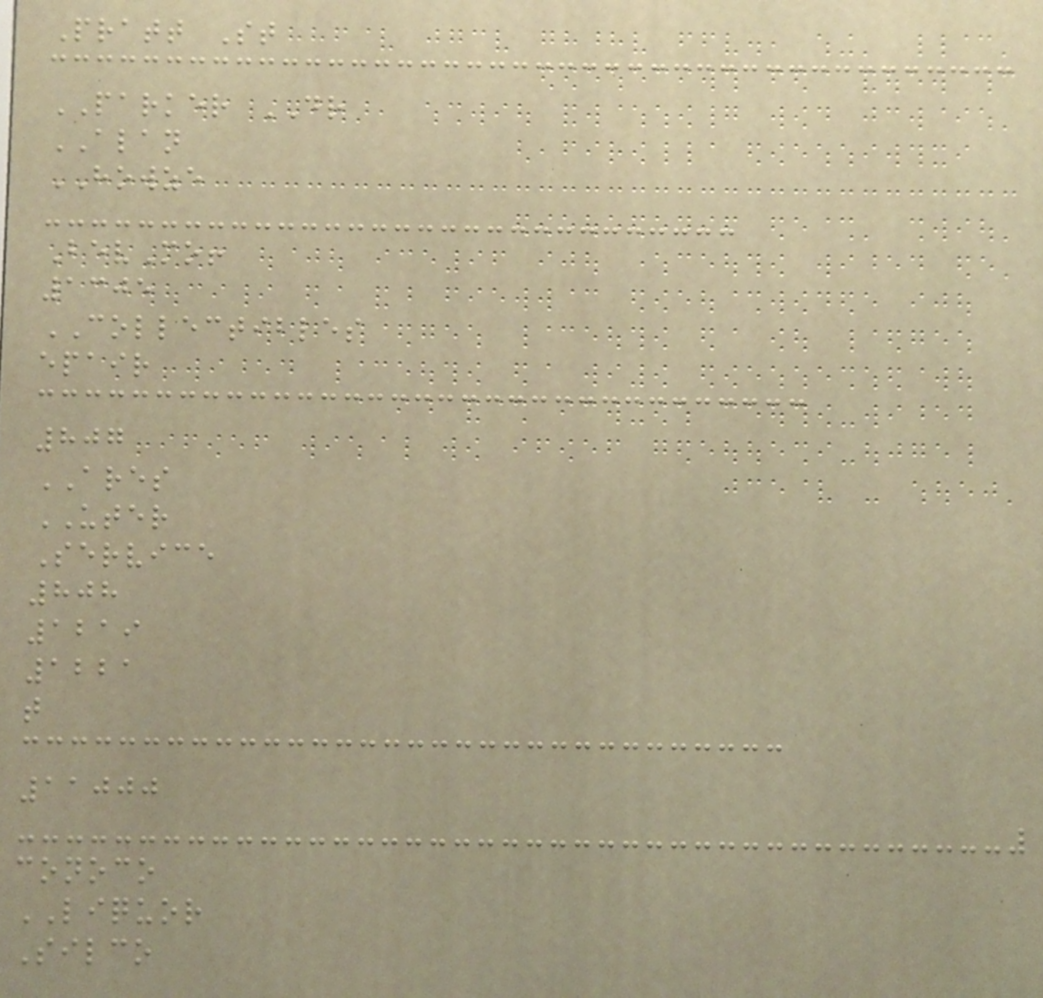Pratt St
PARKER DR
ALAN
HOWZE
BevMo!
1305
COLLECTIBLES
epair
807
ARES
UTER
Service
808
1219
1221
t
11000
conoco
LIQUOR
Silco
